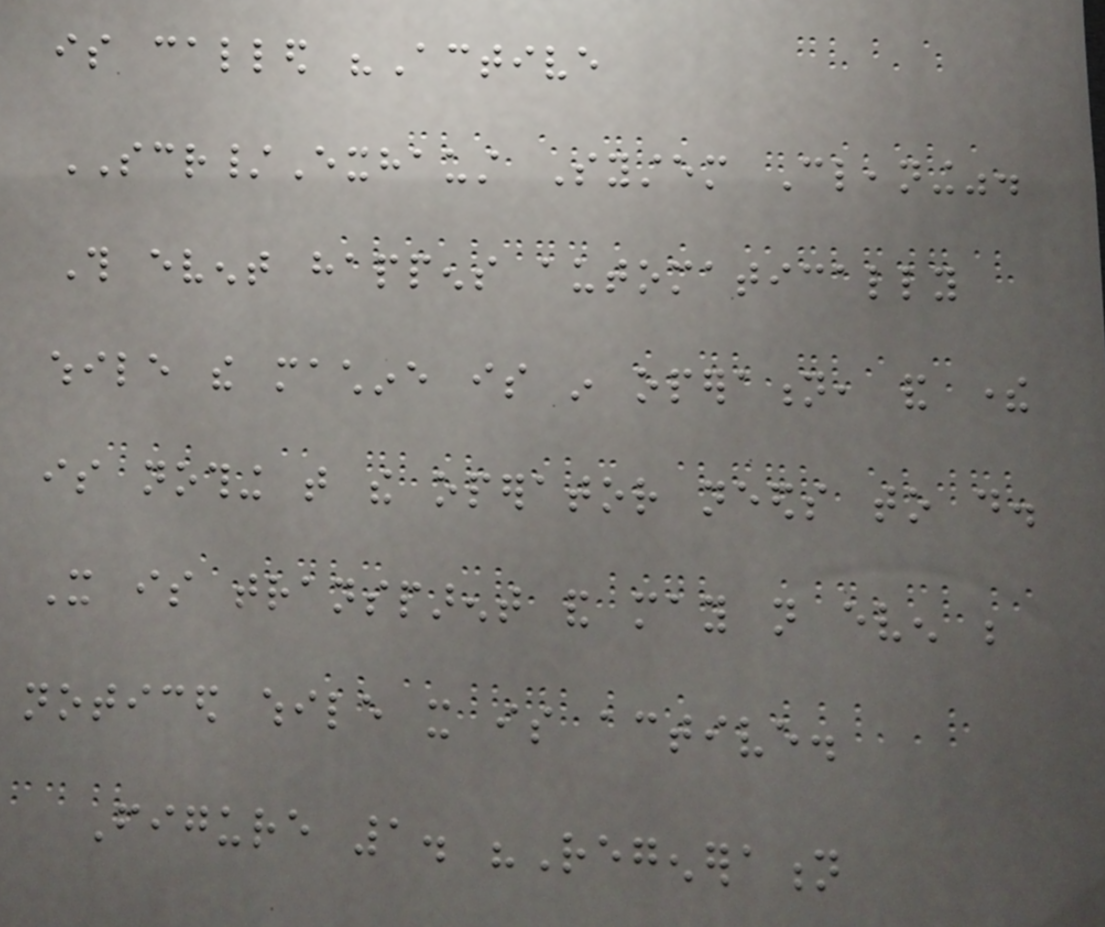is called "Active
SCR/Exhaust System Cleaning".
This event happens automatically
while the machine is in operation, and there
is nothing that the operator needs to do.
It is transparent and may not even be
noticed while it is active.
Figure 1. "Regeneration
